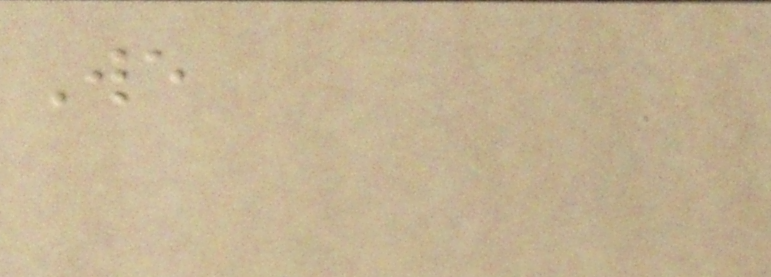We
